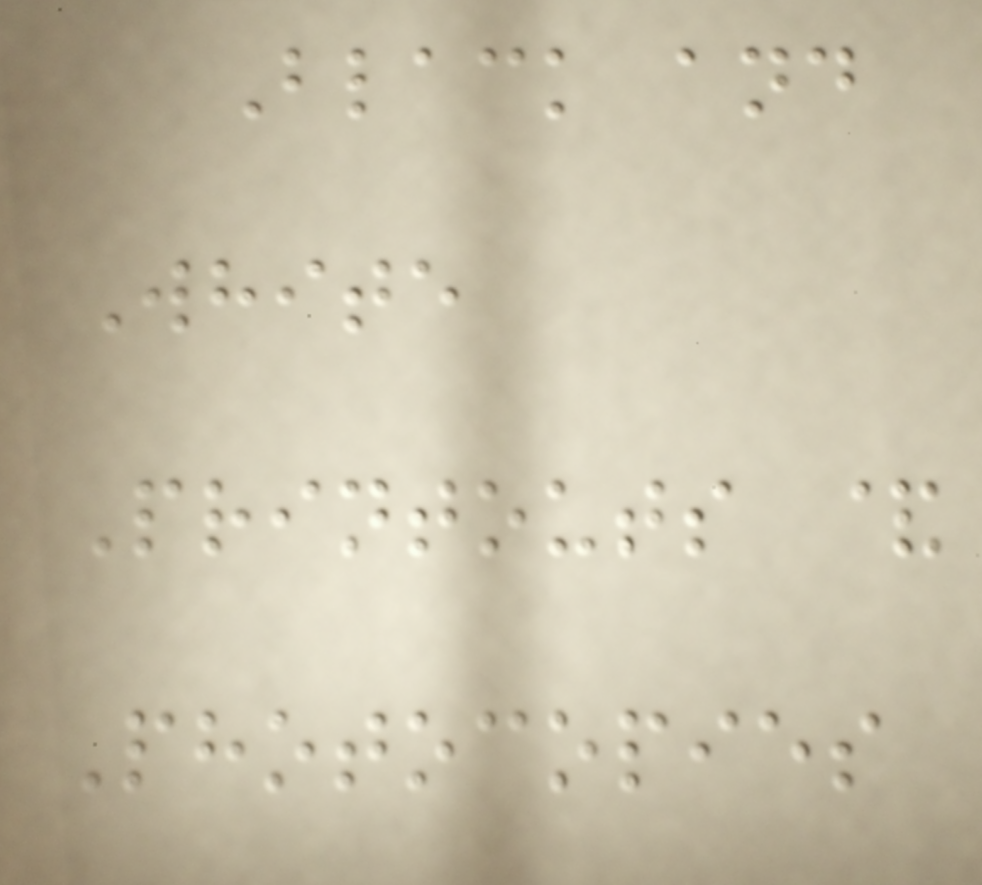Black and
White
Printouts &
Photocopies
